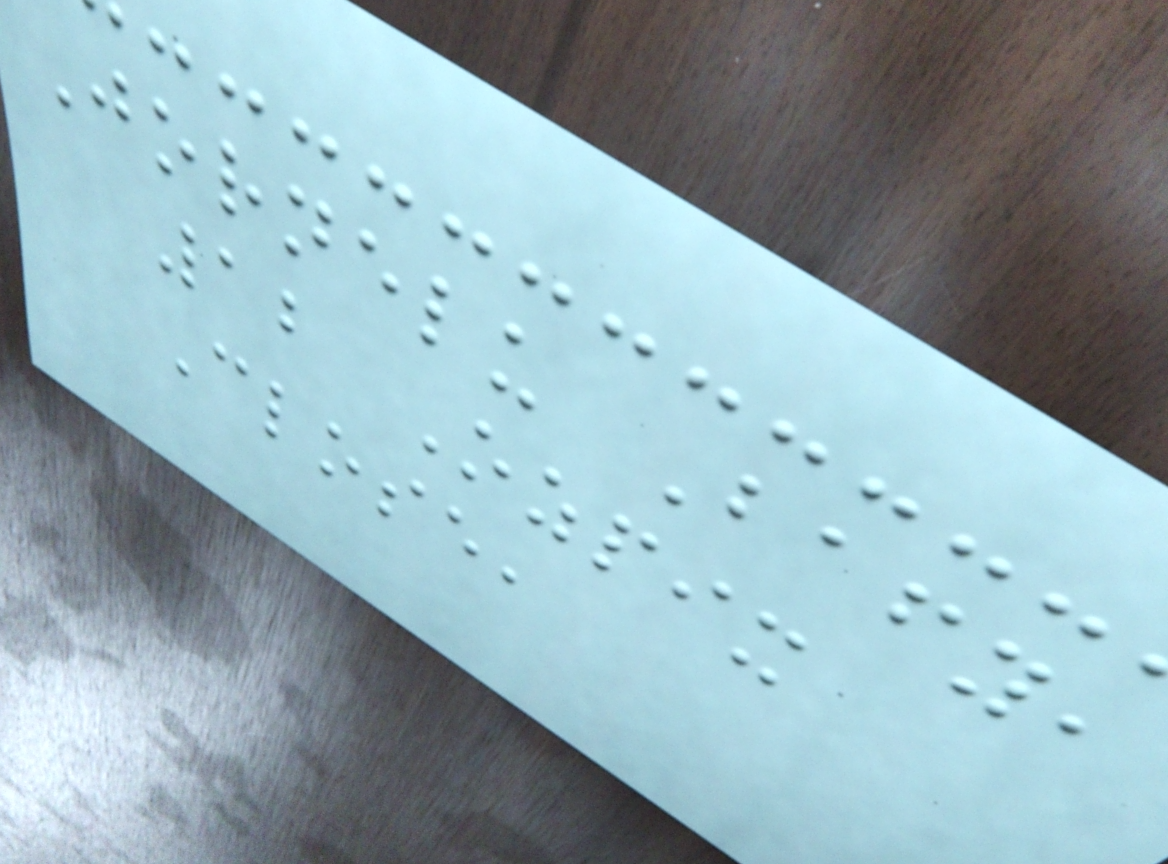Jornelu Bafy,
12 Ozpix
Close,
